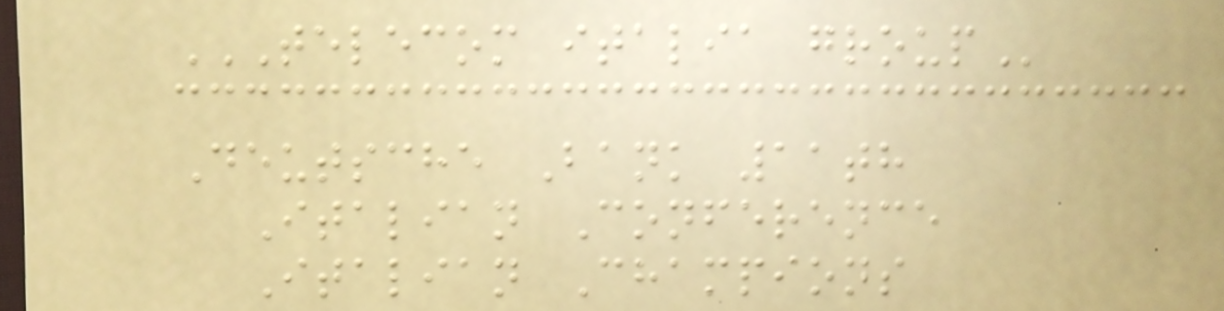TELECOM ITALIA GROUP
Deutsche Bank 11th
Italian Conference
Italian Champions
